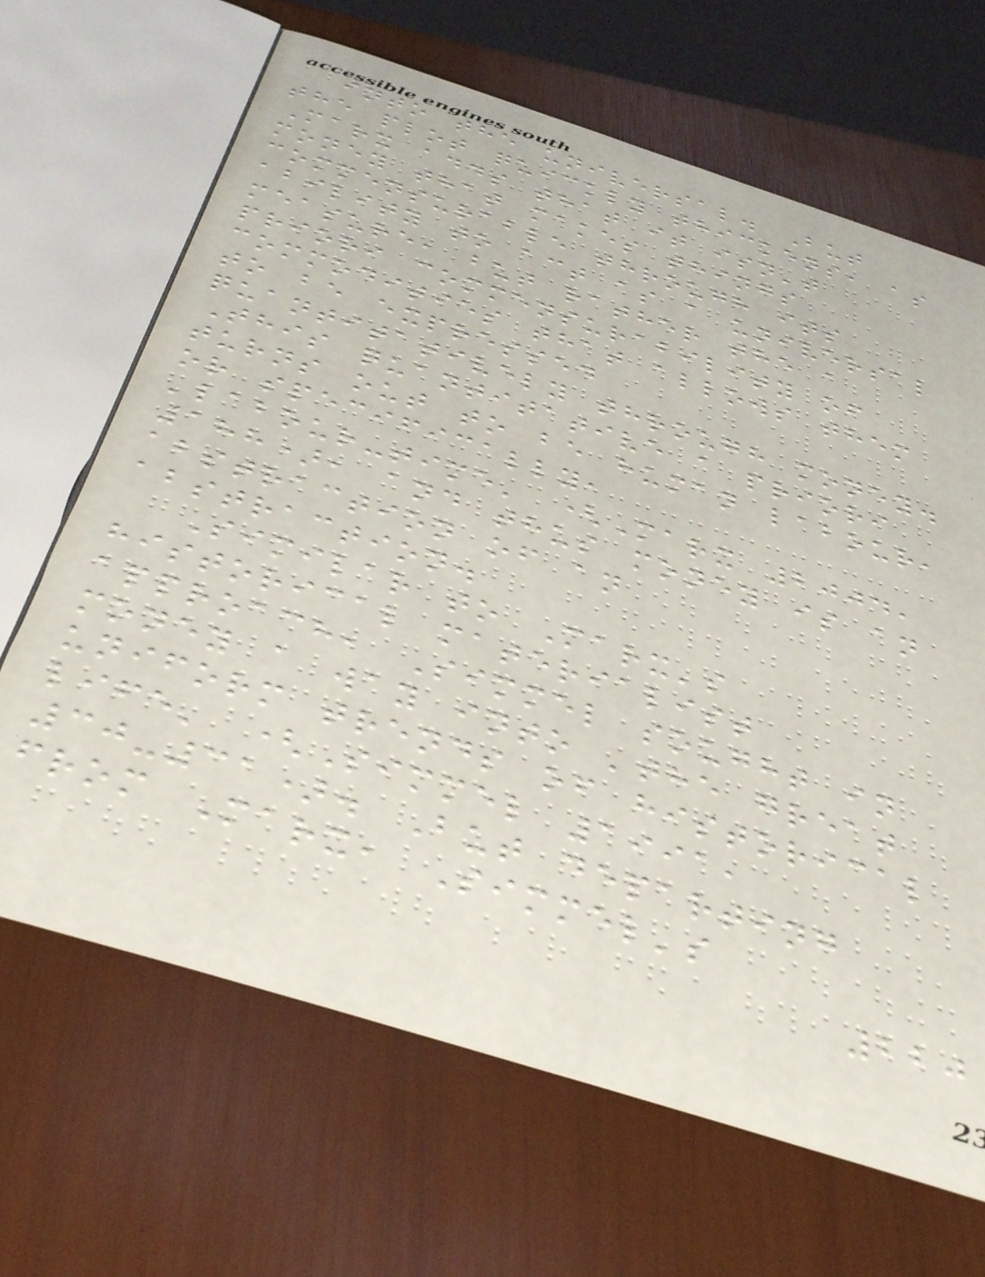into the universal. But
the plot quickly thickens, as
Marx adds that it isn't
money that makes things
commensurable through its
ability to act as a universal
measure, but rather the a
priori commensurability of
commodities that allows them
to be expressed
quantitatively through money.
This quantitative a priori
turns out to be human labour,
or specifically,
'labour-time' (Marx 2004,
188), and thus money is an
abstraction of an
abstraction.
Similar to Marx's
historical materialist
approach, Simmel sought in
money a way into 'the great
uniform trends of historical
life' (Simmel 1991,
30-31). But departing
from Marx, Simmel's
220
